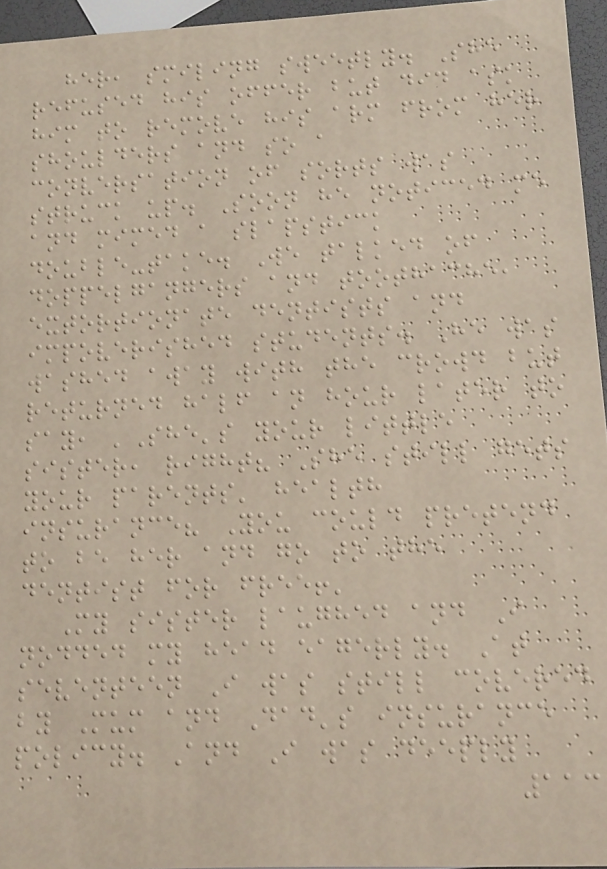her, smiling sweetly. She
refused his offer but did ask
him to remove his arm from her
shoulders and so a
conversation of sorts was
struck up. Soon he noticed me
and mimed a slapstick
double-take. We talked of
doppelgangers and toothache,
extortionate dentists and
impoverished students. He was
washed away with the crowd but
returned half an hour later to
say, 'She's your little
sister, right? She still gets
your parents' health
insurance? You could pretend
to be her and go to the
dentist for free!'
My sister laughed and I
nodded my head eagerly. At
seventeen I was still covered
by Mum and Dad's insurance
policy. And I was deeply
113
